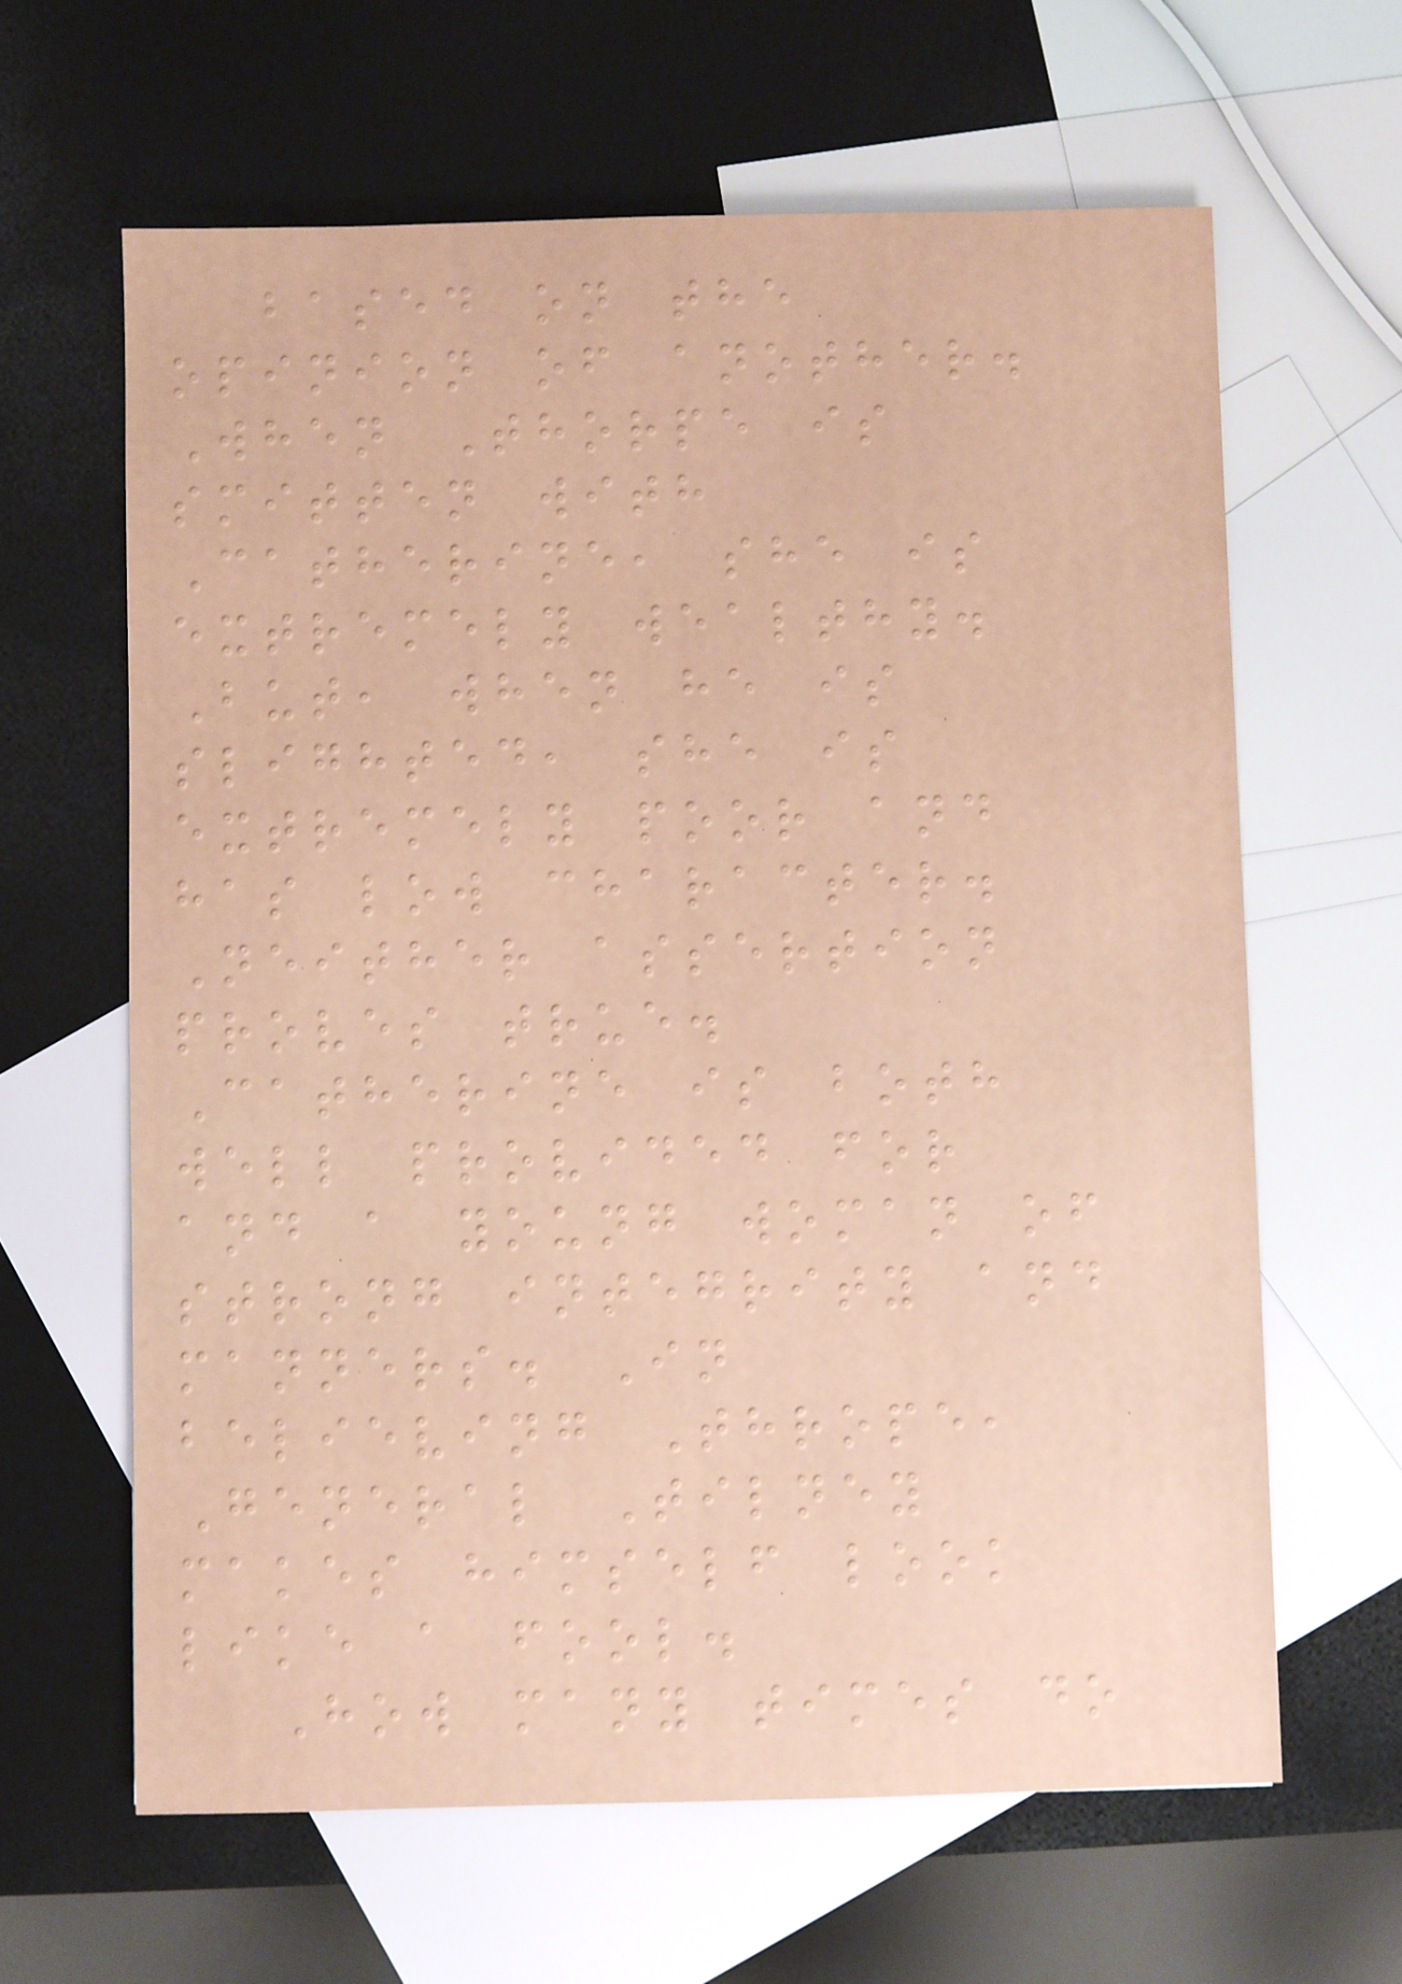based on the
opinion of another.
When Thorpe is
smitten with
Catherine, she is
extremely wealthy.
But, when he is
slighted, she is
extremely poor and
has low character.
Neither assertion
proves true.
Catherine is both
well provided for
and a young woman of
strong integrity and
manners. In
believing Thrope,
General Tilney
makes himself look
like a fool.
How many times do
